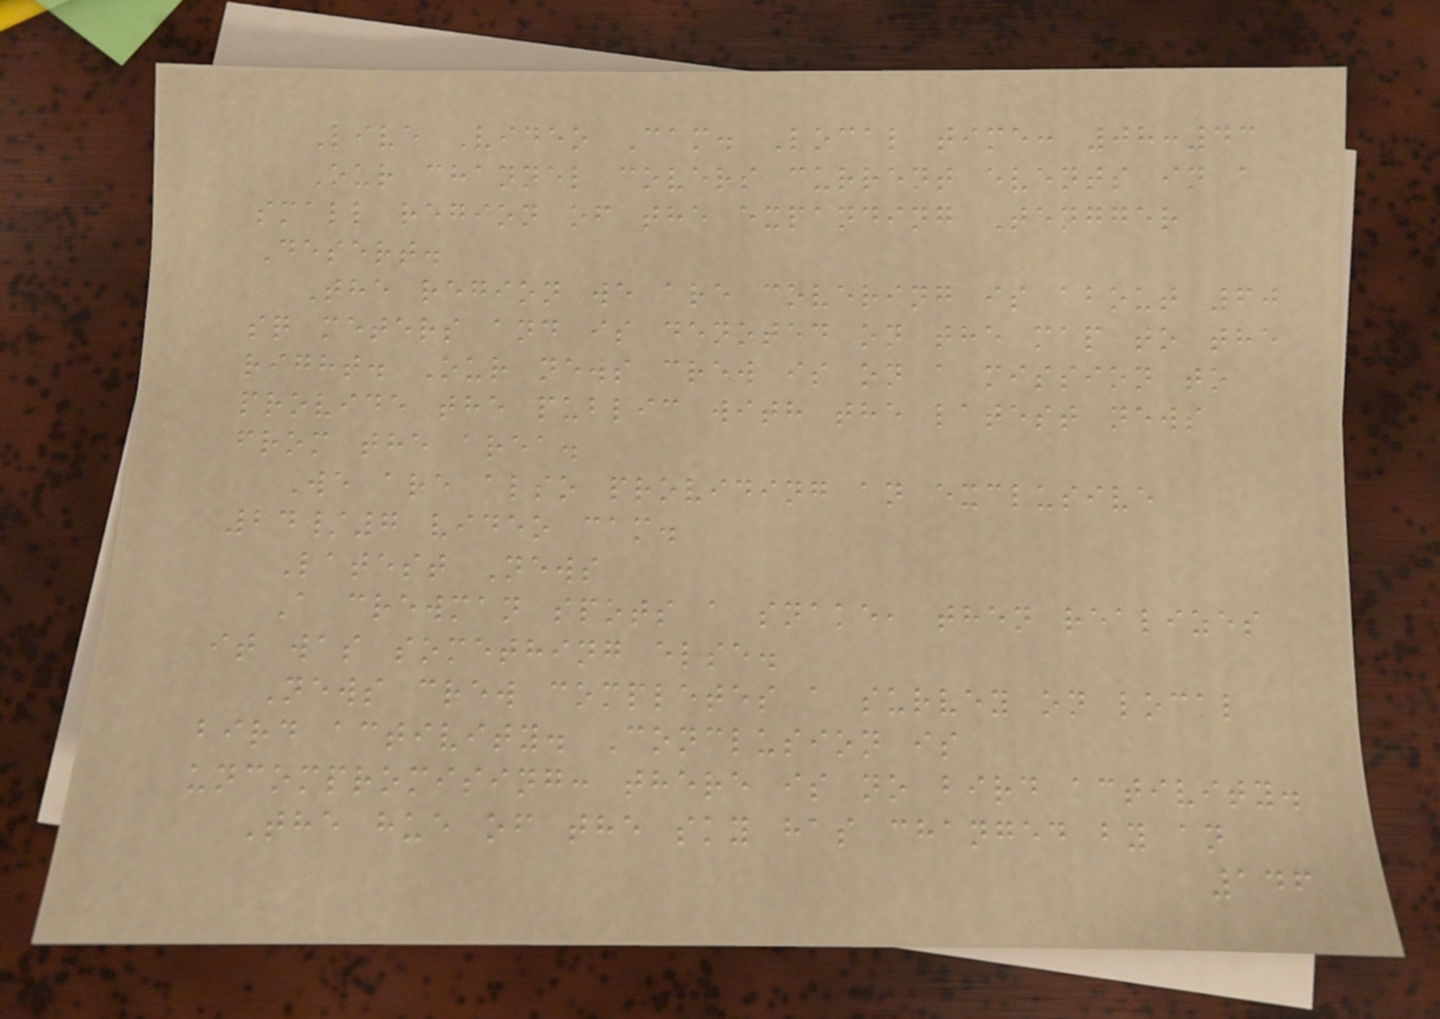Live Video Cam. Local time: 08:43
Our channel covers current events in a
small region of the expanding Tengger
Desert.
The region we are covering is about 60
sq meters and is denoted on the map to the
right. Our news crew is on a mission to
provide the public with the latest news
from the area.
We are also providing an exclusive
24/7 video cam.
Latest News
A crewman spots a snake, then realizes
it was something else.
News crew completes a survey on local
bird activity. Conclusion is
uncompromising: there is no bird activity.
The hue of the sky has changed by an
146
